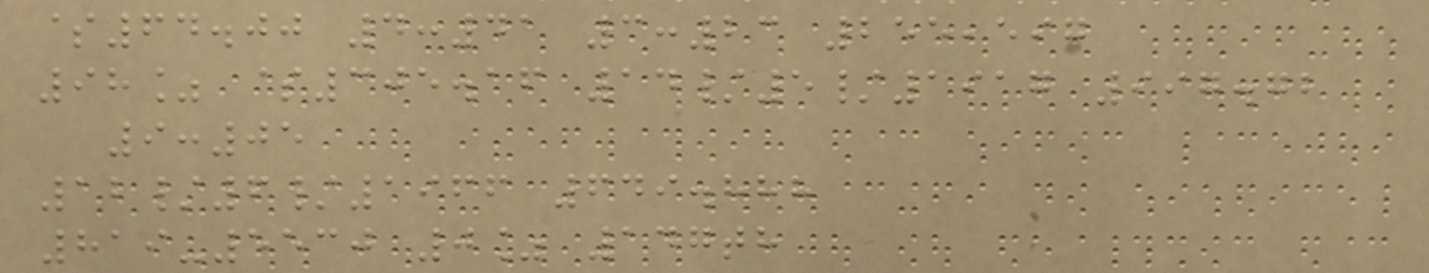$64.00 4:41 3:23 255,597
98% $305.16 14/5/1917 997.72
9:05
12/6/1966 649.888
819-5530 0% 147th
